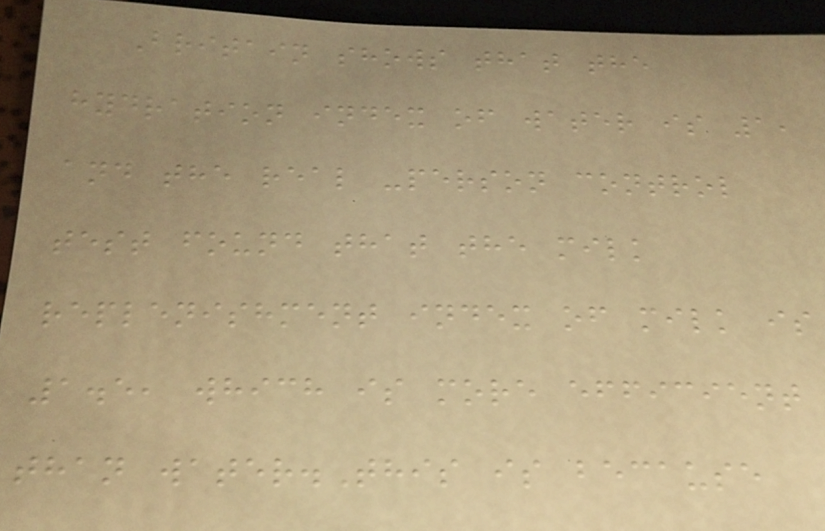Britain shows that the
hydration index of water is 1,
and the real -person control
test found that the milk
replenishment index of milk is
1.5, which is more efficient
than water.This is because
